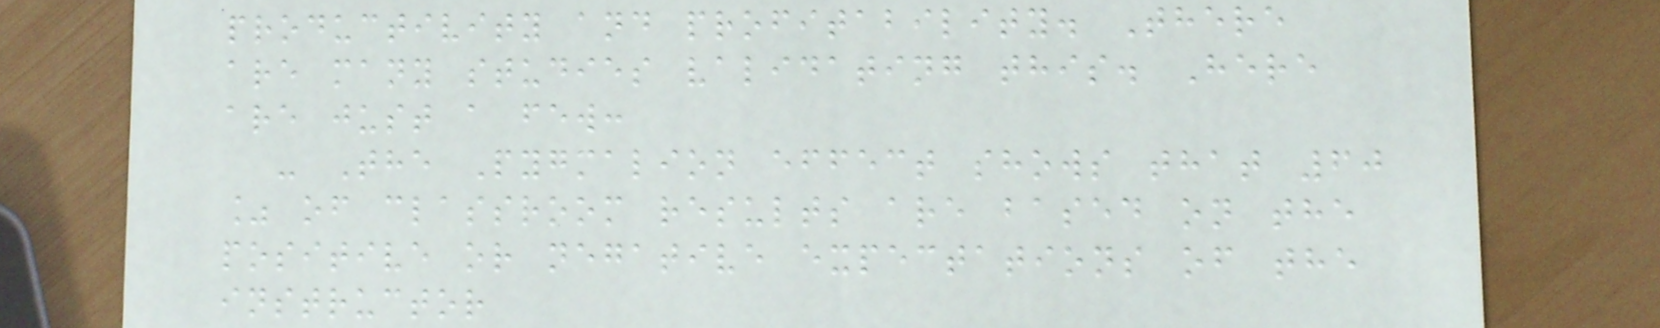productivity and profitability. There
are many studies validating this. Here
are just a few:
- The Pygmalion effect shows that 60
% of classroom results are based on the
positive or negative expectations of the
instructor
